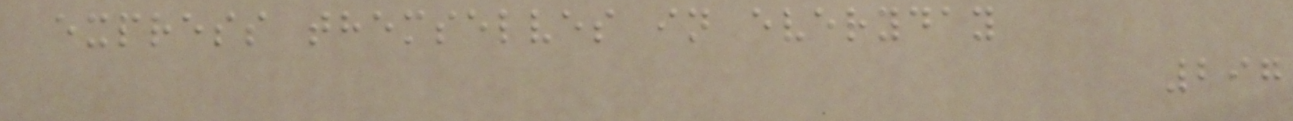express themselves in everyday
297
